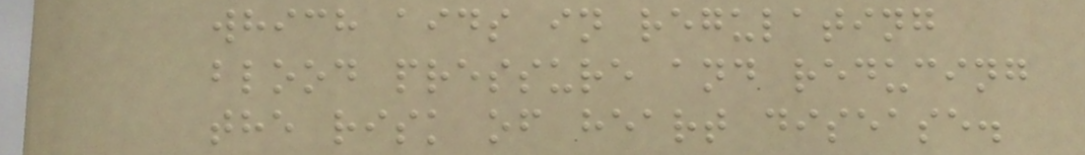which aids in regulating
blood pressure and reducing
the risk of heart disease.
